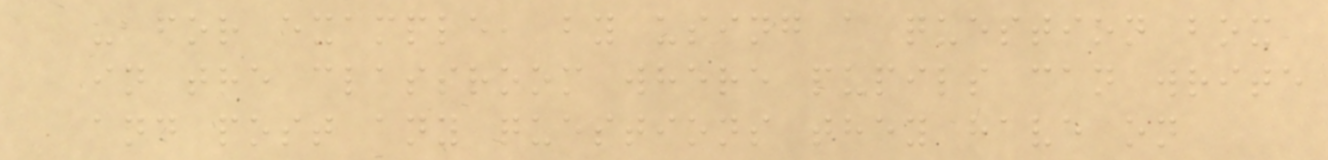- for example, by using a question box
in the classroom where pupils can write
and post any questions they have on
